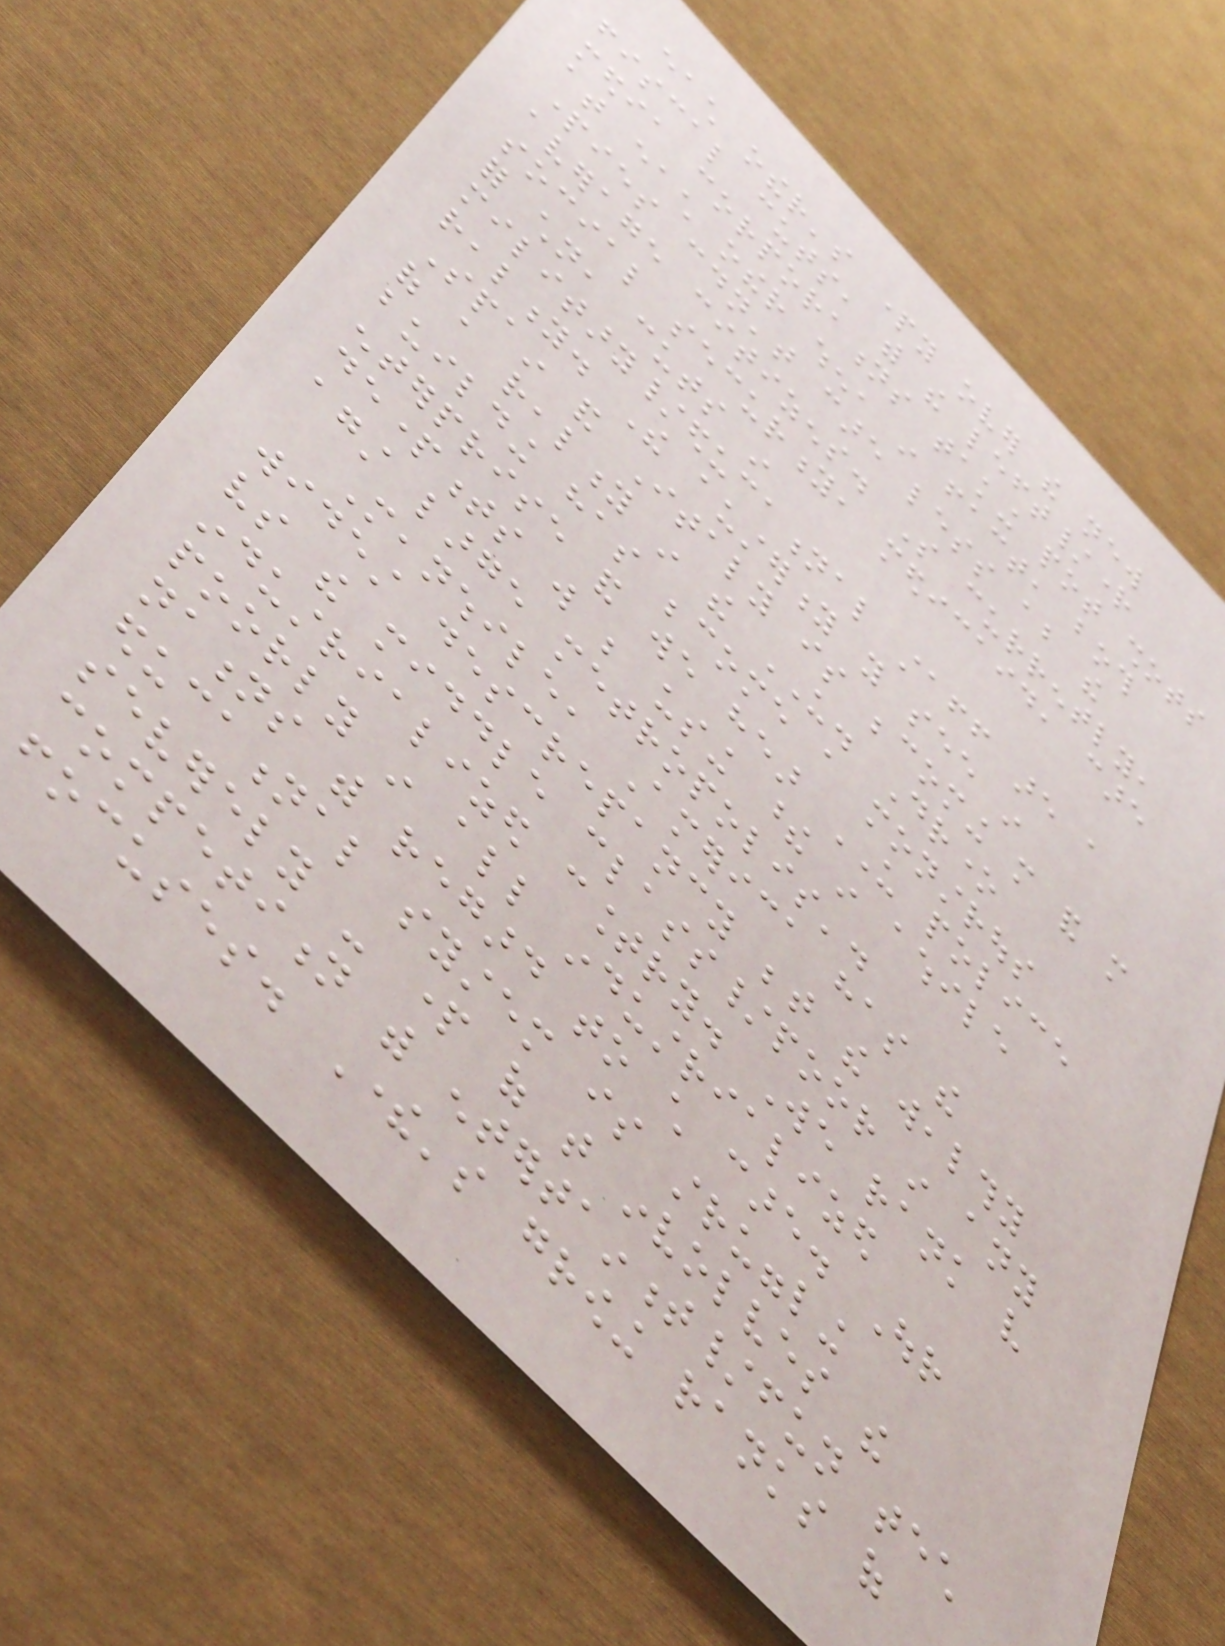each other's party over the new
fiscal cuts, with the left/right
media corporations taking pot shots
at each other when, in fact, both
parties couldn't care less about the
average citizens. So currently,
social security, medicaid, care
for children, cuts in
military/educational staff are a
reality. The austerity you see in
Spain and Italy is becoming more and more
of a reality in the US. Drone
building has become a monstrous
enterprise and we hear US police
departments will be using these in awhile
against large metropolis'.
Meanwhile, America has the
widest descrepancy between the wealthy
vs the middle class/poor in any
industrialized country. We rank very
poorly in all industrialized
nations with regard to child care. Our
educational system is struggling
severely - part of that involves the
competition with entertainment/fun tech
focuses. There's growing ranks of
